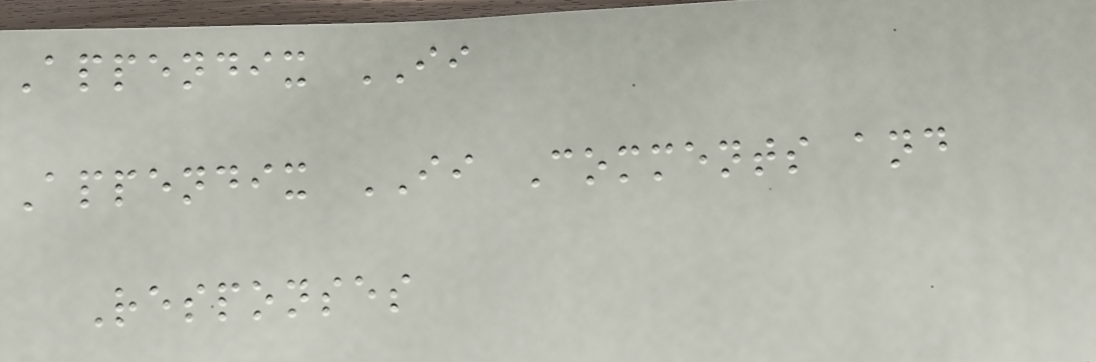Appendix II
Appendix II Comments and
Responses
